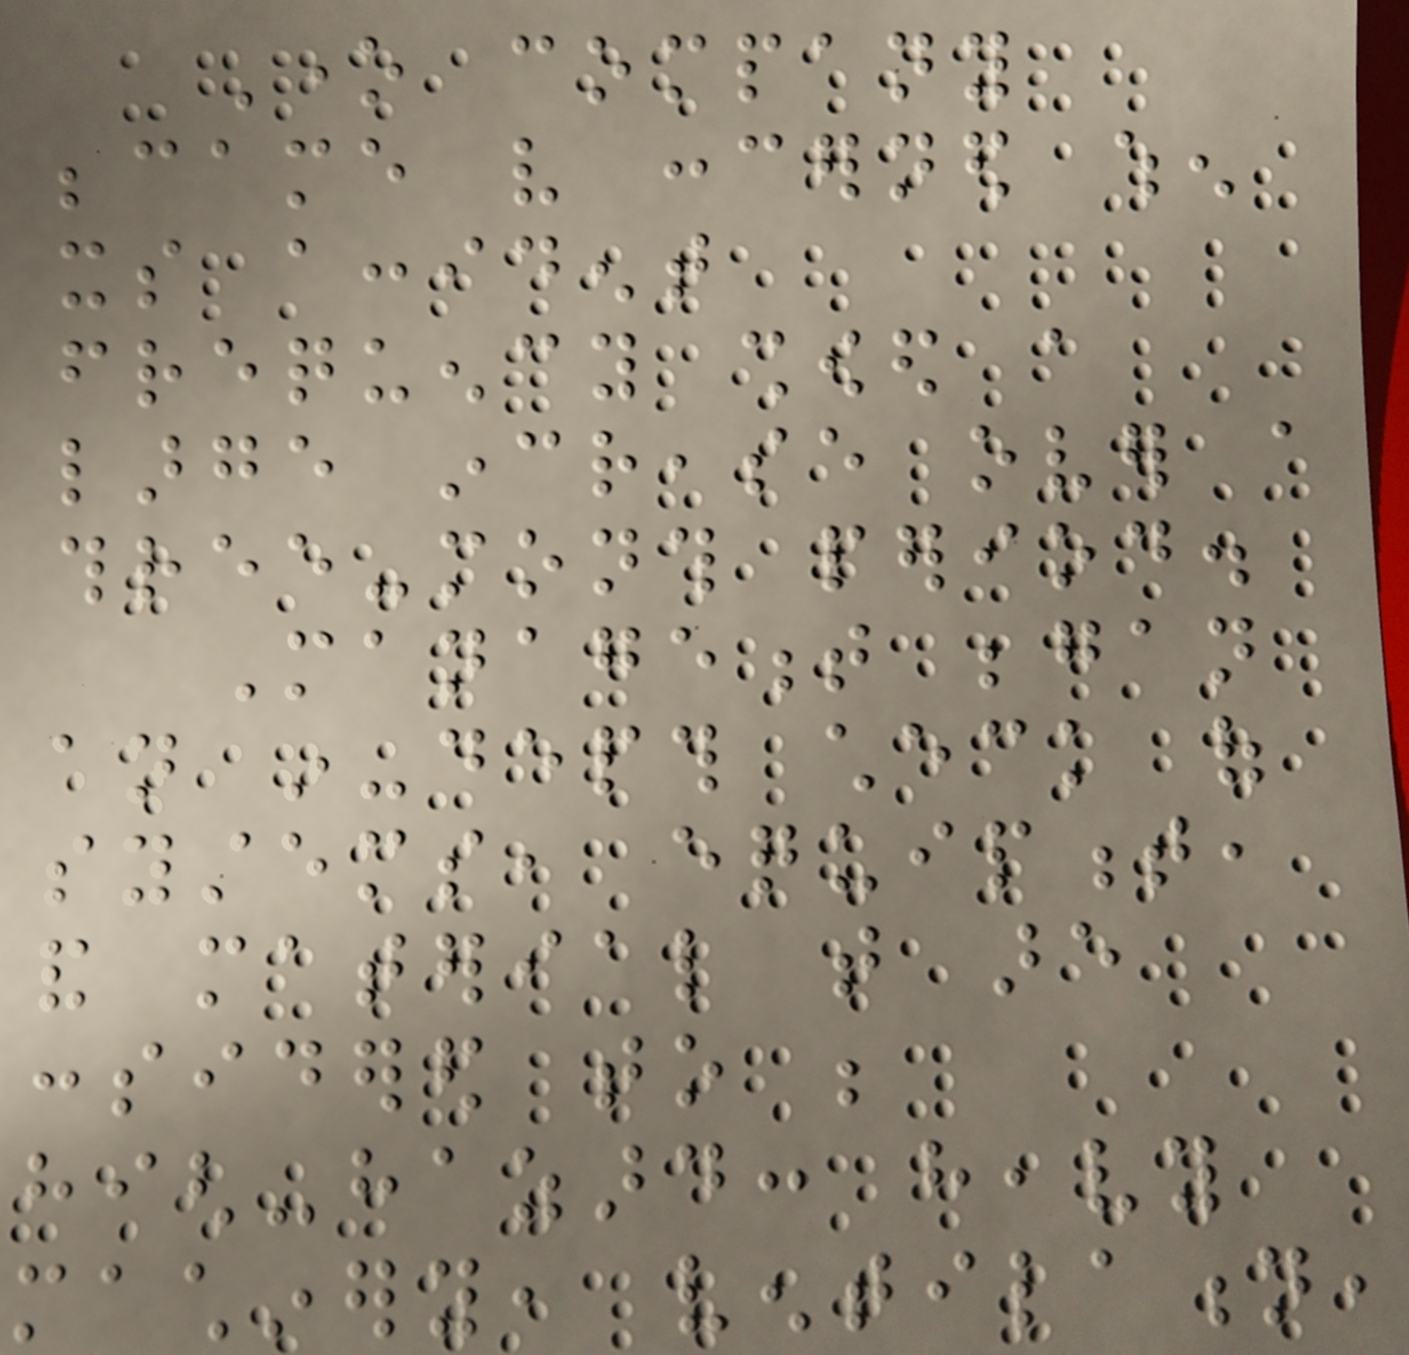One company
became very concerned when
its accident
frequency showed a
large increase over a
three-month period.
Management began
an in-depth check of
systems, equipment,
and material that are
considered to be
high-hazard: heavy
machinery, ventilation,
